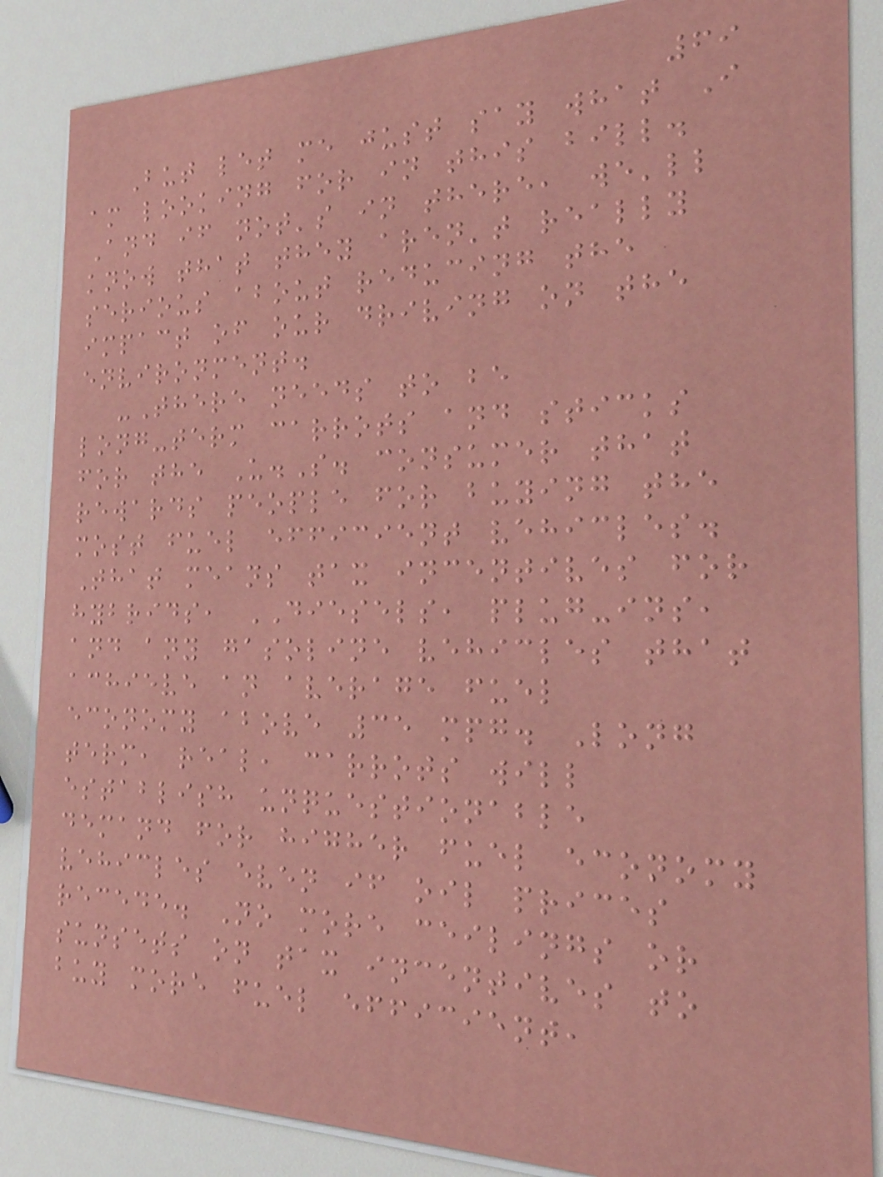69
But let me just say what I
am looking for in this bill.
And if not's in there, we'll
know that they aren't really
serious about reducing the
impact of our driving on the
environment.
-There needs to be
long-term carrots and sticks
for the U.S. consumer that
rewards people for buying the
most fuel efficient vehicles.
That means tax incentives for
hybrids, DIESELS, plug-ins,
and any gasoline vehicles that
achieve an average fuel
economy above 35 mpg. Long
term, real, carrots will
establish unquestionable
demand for higher fuel economy
vehicles even if oil prices
recede. No more ceilings or
sunsets on tax incentives to
buy more fuel efficient,
